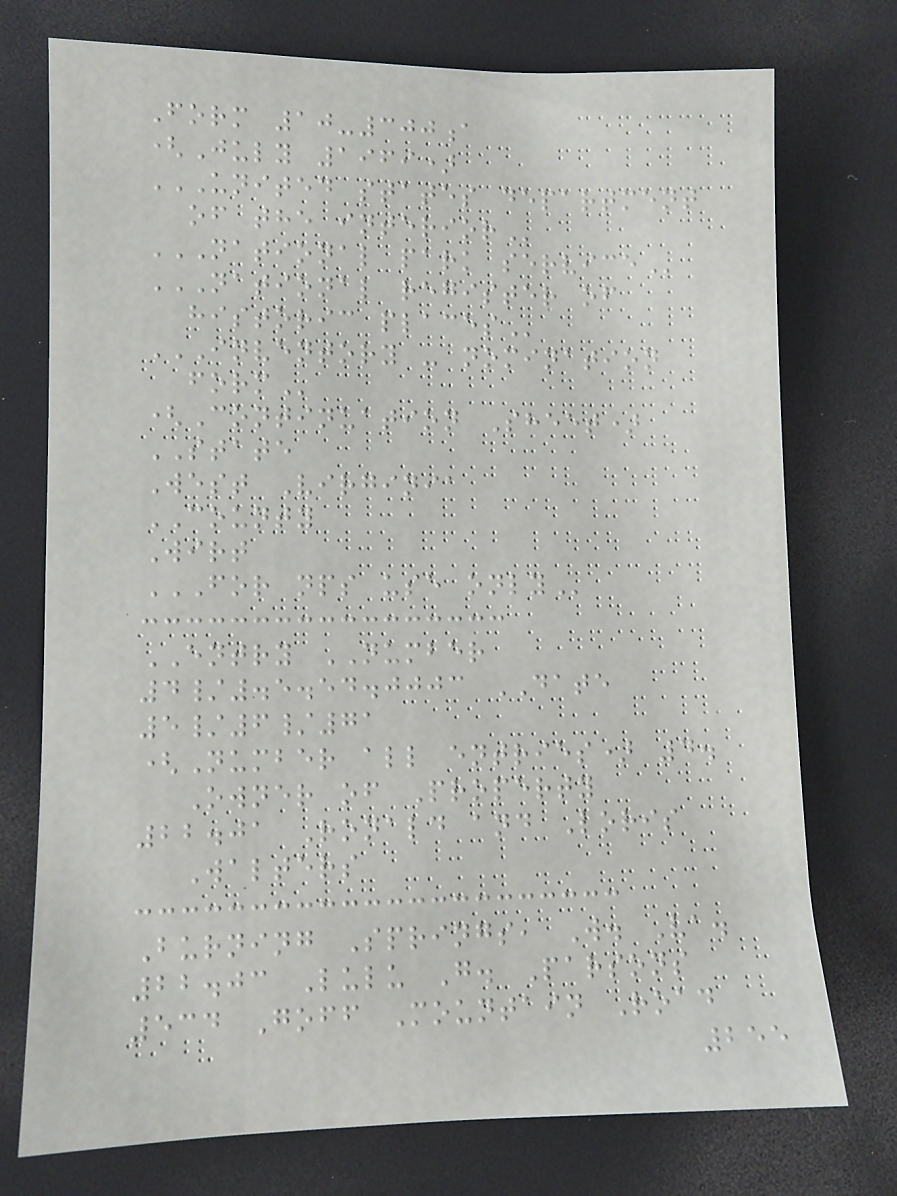Form 10-300a
(July 1969)
UNITED STATES DEPARTMENT
OF THE INTERIOR
NATIONAL PARK SERVICE
NATIONAL REGISTER OF
HISTORIC PLACES
INVENTORY - NOMINATION
FORM
(Continuation Sheet)
STATE
West Virginia
COUNTY
Wirt
FOR NPS USE ONLY
ENTRY NUMBER
4/.5.54.0003 DATE
5/6/71
(Number all entries) 4.
Owner of Property
22.01 Ronald and Loris
Walters
Burning Springs, W. Va.
22.03 Lulu G. Parsons
534 Goff Mountain Road
255
